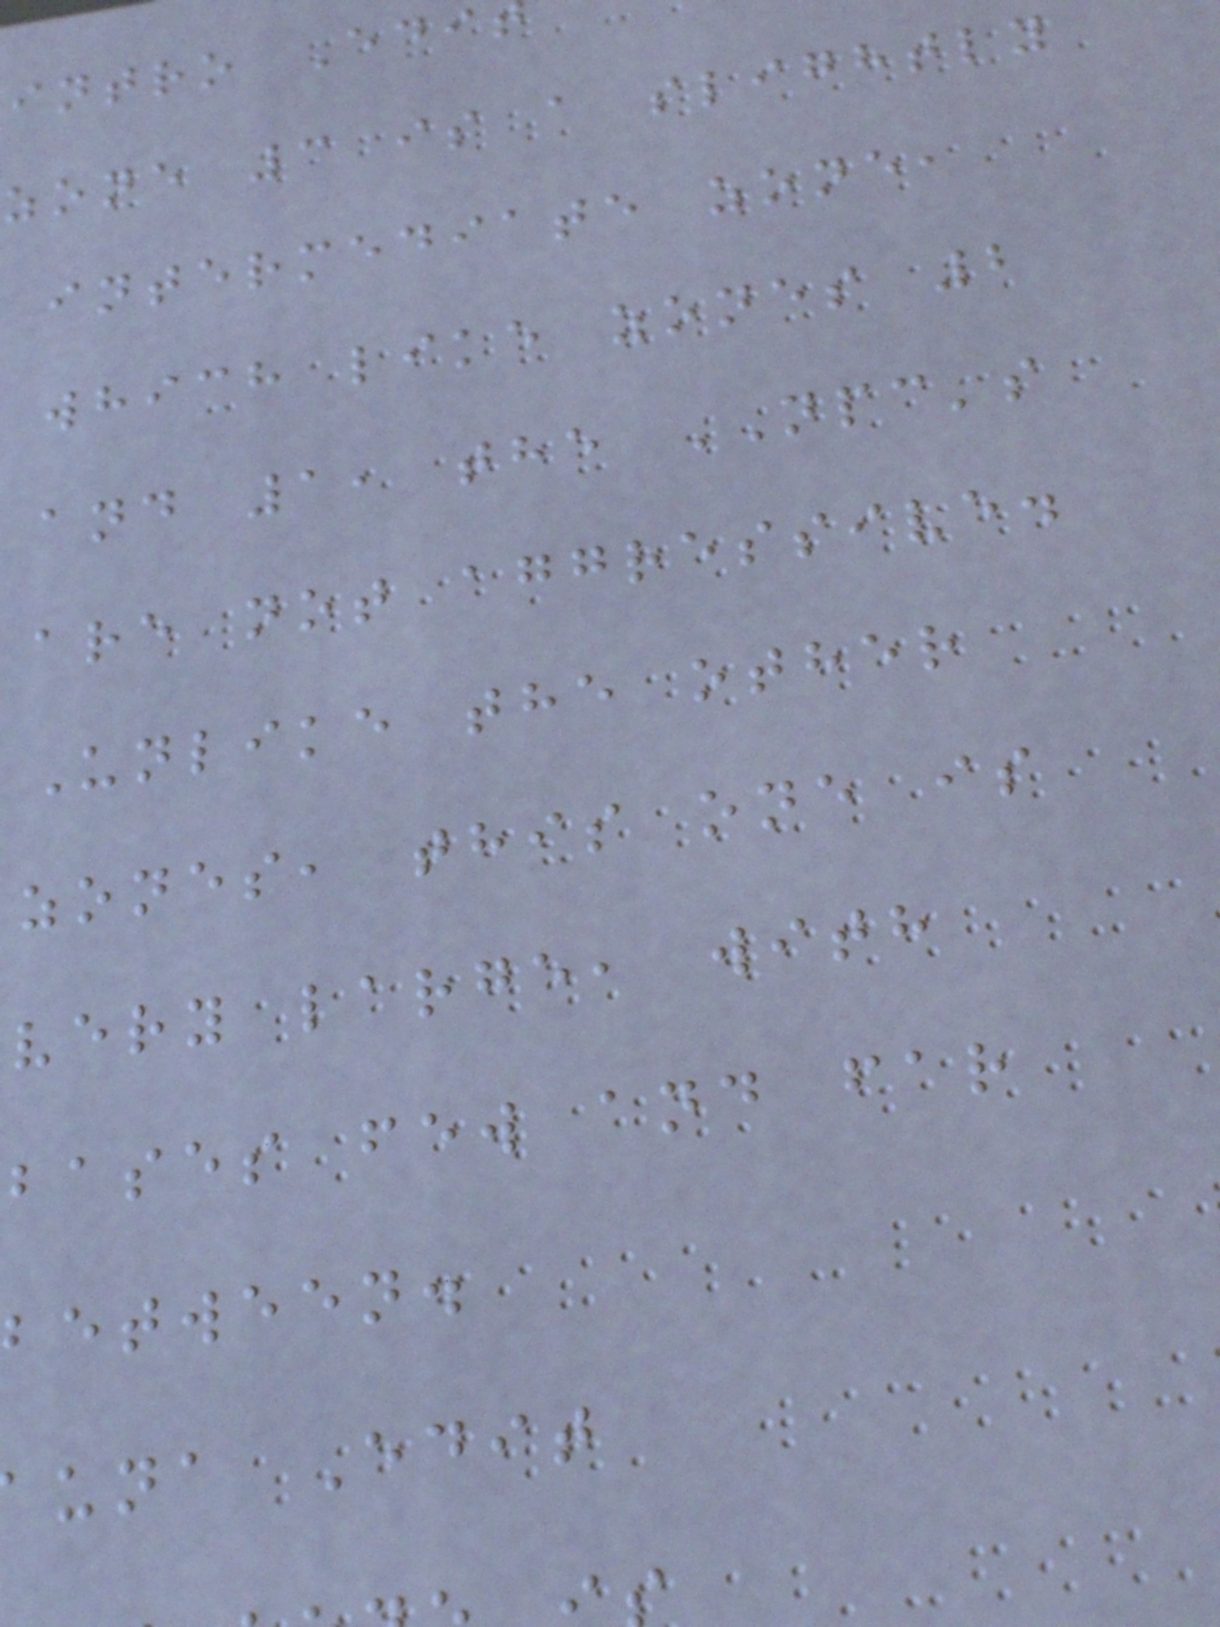intro Edi
zone 3 is a slightly
intermediate zone,
which like zones 2
and 1, the NPC's
are not aggressive.
Unlike the other
zones, this one is
very large, with
bases few and far
between.
una Edit
